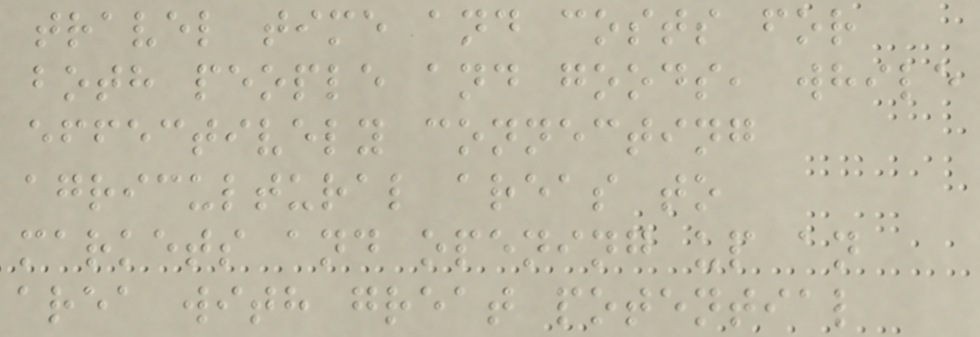travel time and costs for
both people and goods, while
effectively connecting
agricultural areas to
markets and opening up an
area with great potential
